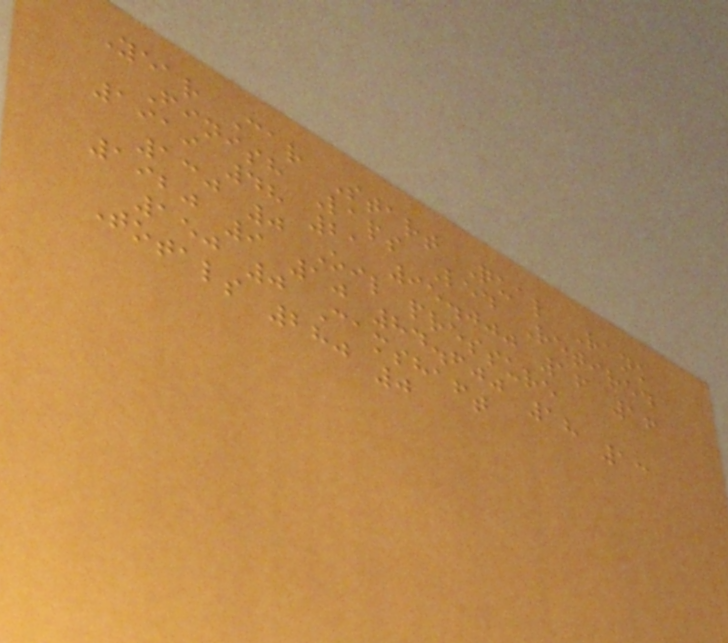Year Car Start Qual Rank
Finish Laps Led Retired
1919 48 21 95.000 16 16
130 0 Oil pressure
1920 9 10 84.600 18 13
150 0 Camshaft
Totals 280 0
